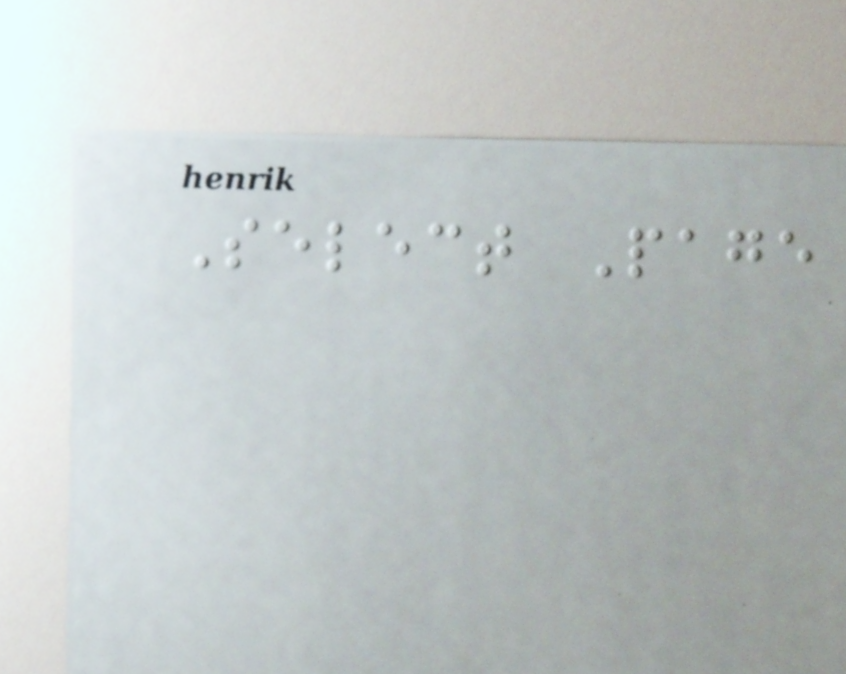Select Page
